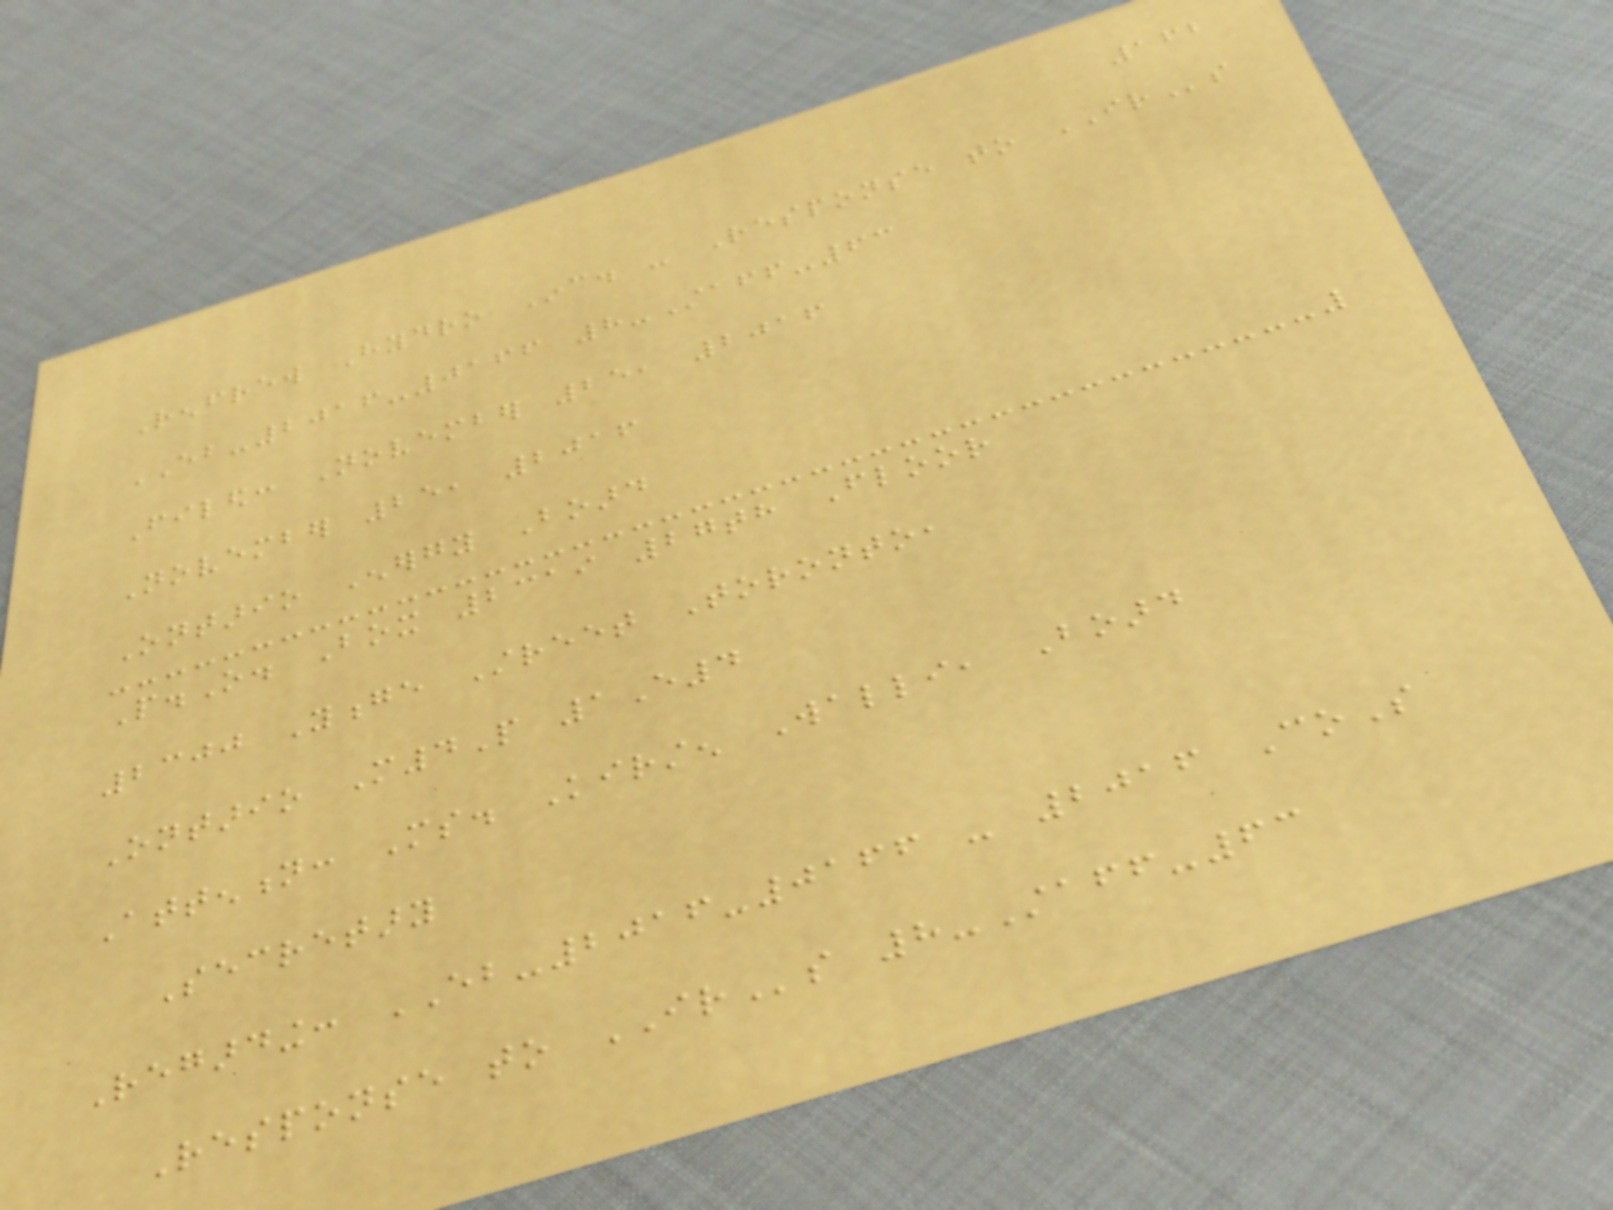162
Renfrew Hydro Inc. - Response to IRs
EB-2016-0166 8-Staff-63
Filed: November 25, 2016
November 25, 2016
Ontario Energy Board
P.O. Box 2319 27th Floor
2300 Yonge Street Toronto,
Ontario M4P 1E4
Attention: Ms. Kirsten Walli, Board
Secretary
Regarding: EB-2016-0166 - 2016 CoS
Response to IRs 8-Staff-63
